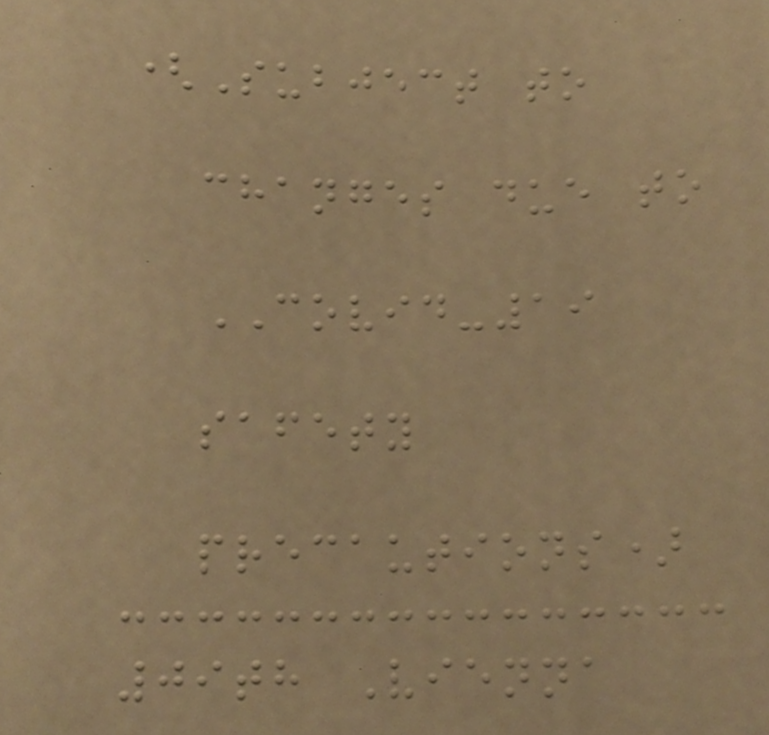(Subject to
changes due to
COVID-19
safety
precautions)
09th Vienna
